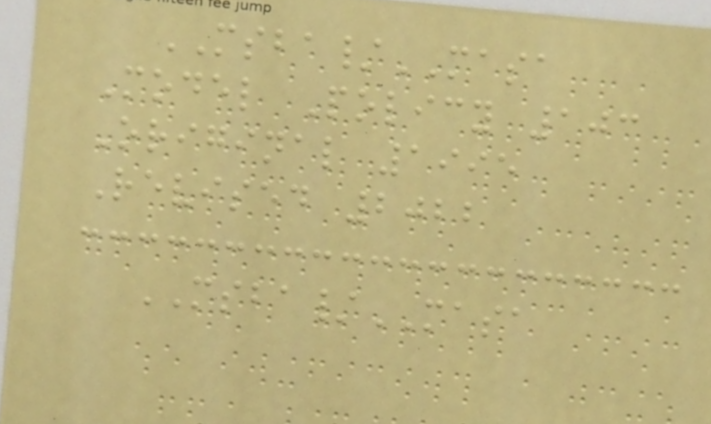MSBA/MASA
Model Policy 103
Original 1995
Revised 2022
MSBA/MASA
